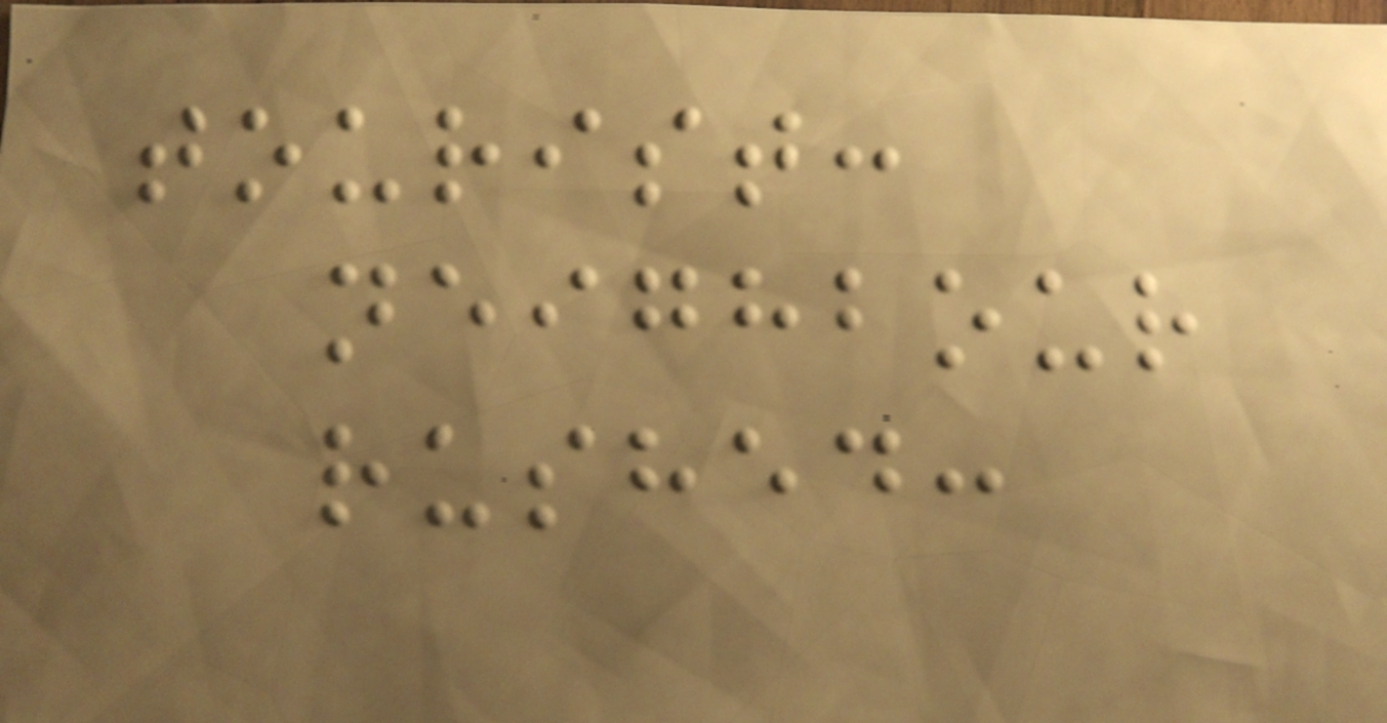tourist:
neighbour
rushed:
